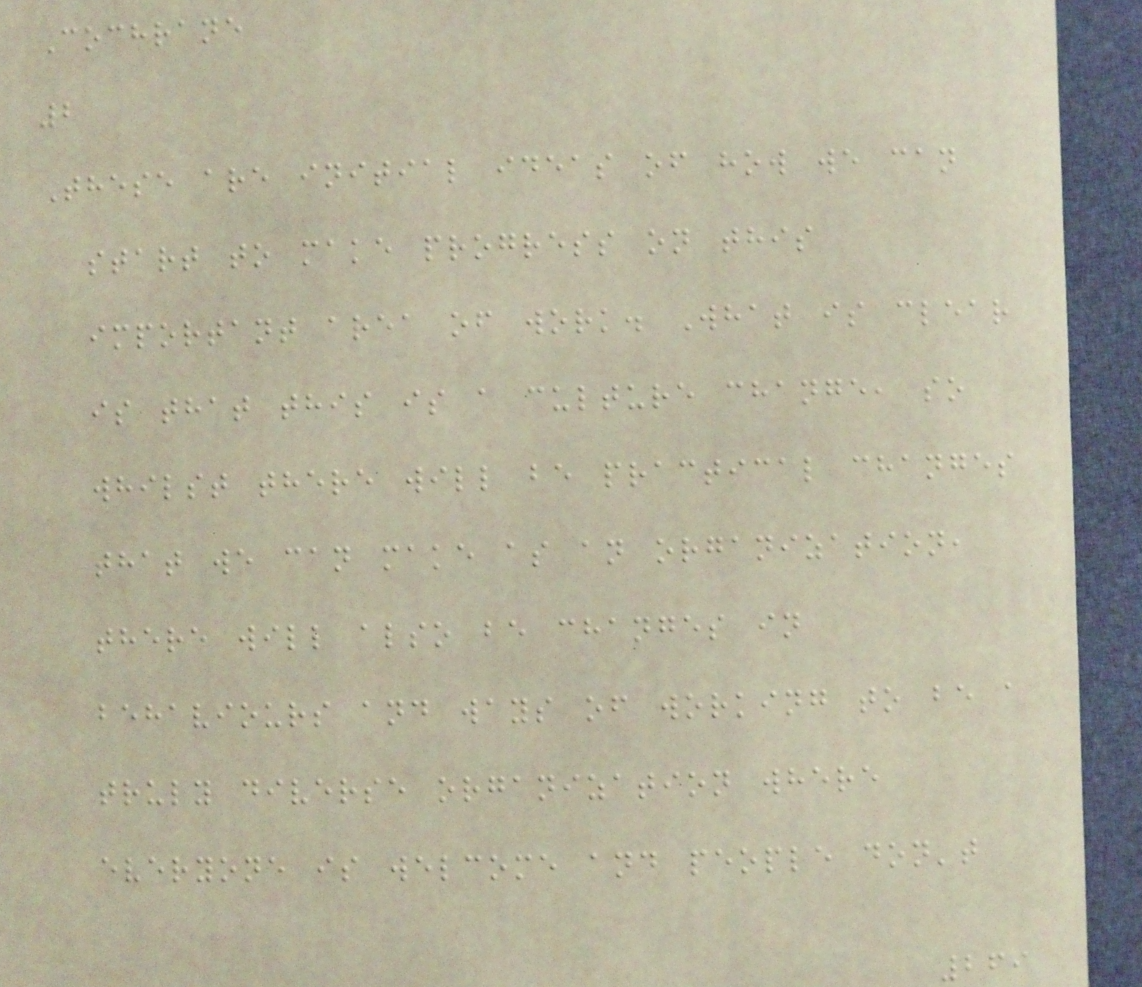Cochrane
2
These are initial ideas of how we can
start to make progress on this
important area of work. What is clear
is that this is a culture change, so
whilst there will be practical changes
that we can make as an organization,
there will also be changes in
behaviours and ways of working to be a
truly diverse organization where
everyone is welcome and people don't
269
